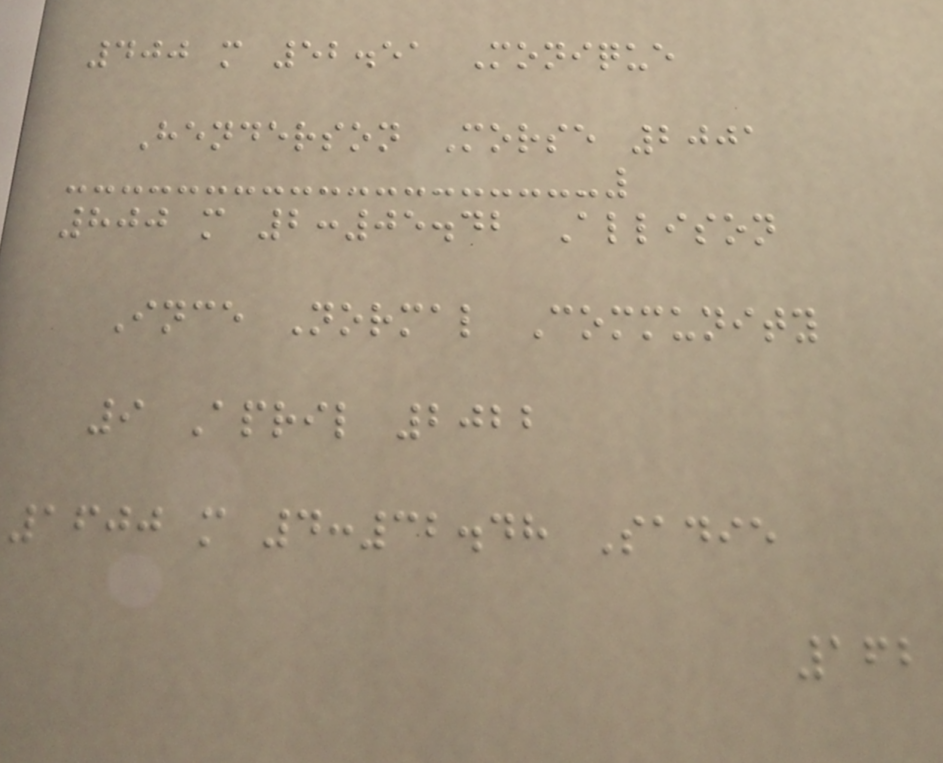400 m 52.51 Monique
Henderson Morse 2001
800 m 2:05.42 Allison
Ince Normal Community
9 April 2022
1600 m 4:32.48 Sadie
162
